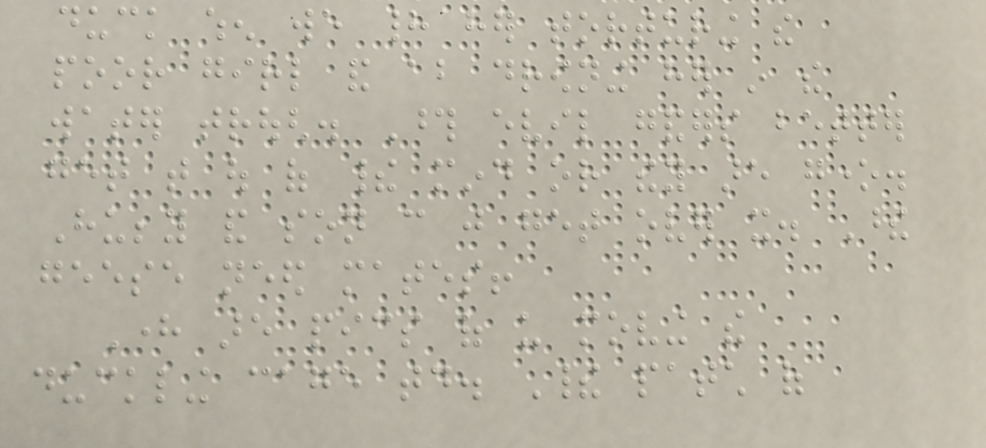duck when we had her torturing the
poor girl and about drowning her in the
water trough. Those evil ganders better
get that out of their mind or they are gone.
Hubby and son can just get over it. These
geese need mates!
Here are pics of us moving the
duckling cage today. Their patch of
